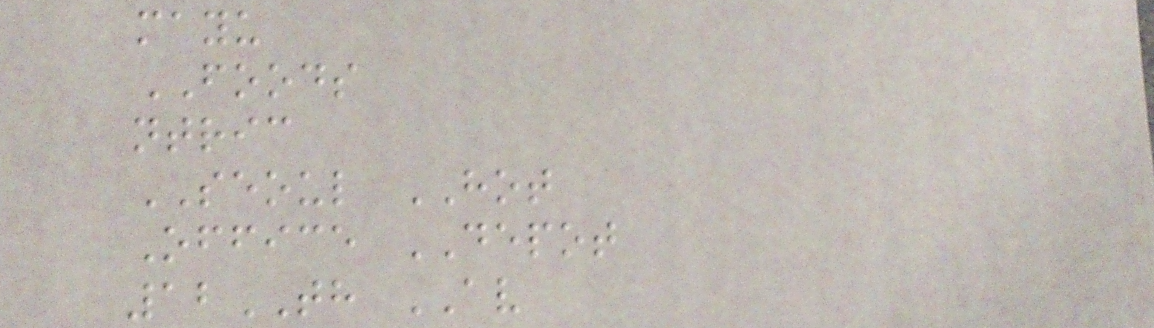mayu
FOODS
ntric
SEOUL HOT
Office DEPOT
12TH AV
